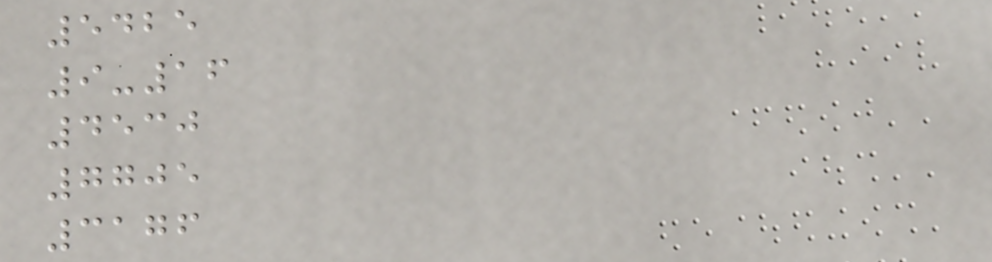5425
9-16
4530
7705
3176
